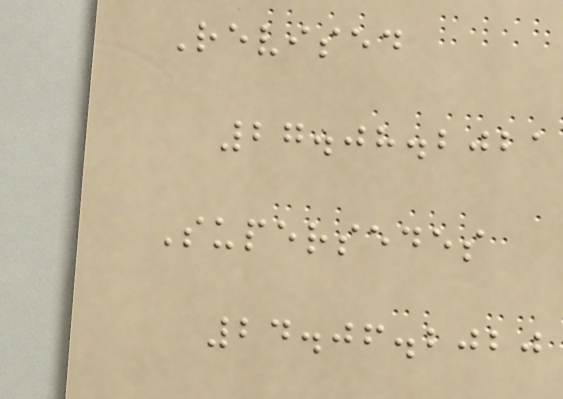Revised
27.08.2021
Supersedes
24.06.2020
